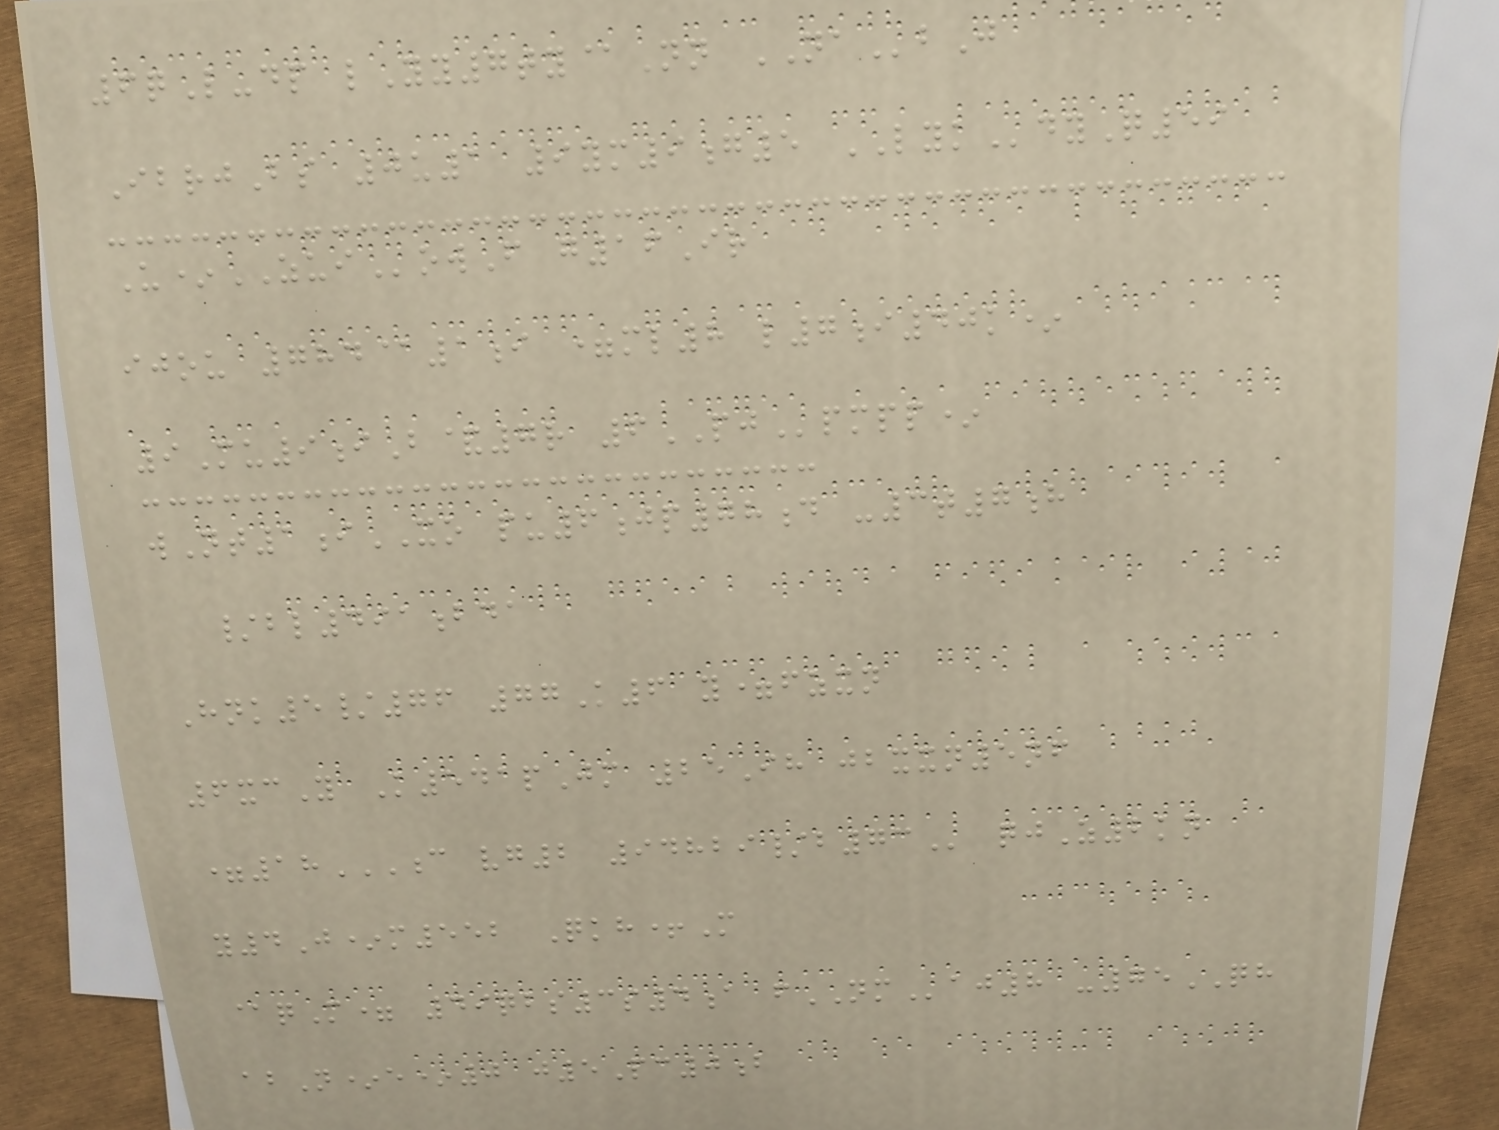6qL-dp lYy7ty@Nn NAbJ
IbrjBs 0u1 9ym9g5 LYKdyQ59
U*ZUIowF g16Ir
ijou 784@1i =ml8 l7i40k*
9Mu9iB&7r 6PJpmpp*
wNt1iXO pu6jp78d -3t7h
/bl491bda
Hnk5/76 77K6 y=fzxn
6xcY K541pJm 25Ih jbxxn5nf
=18C VG2 94829/B73 qjZ2kn
y4J*m552 Qkh+M
@qM= 49qbs3s4a fNMaj8 -75QH
abN*e*0 j5Pc0b
